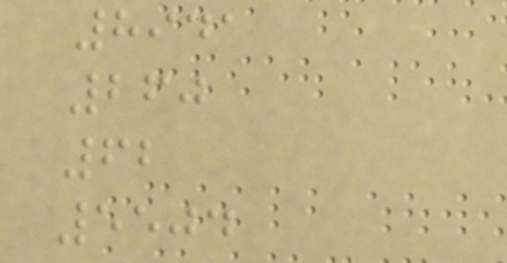8941
260
62
5504
